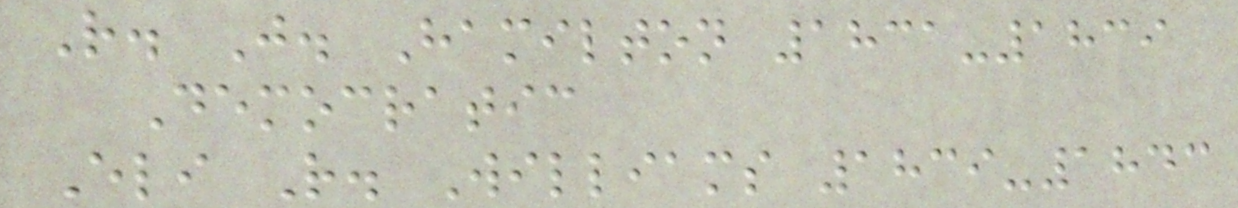R. J. Hamilton 1831-1839
Democratic
Eli R. Williams 1839-1843
